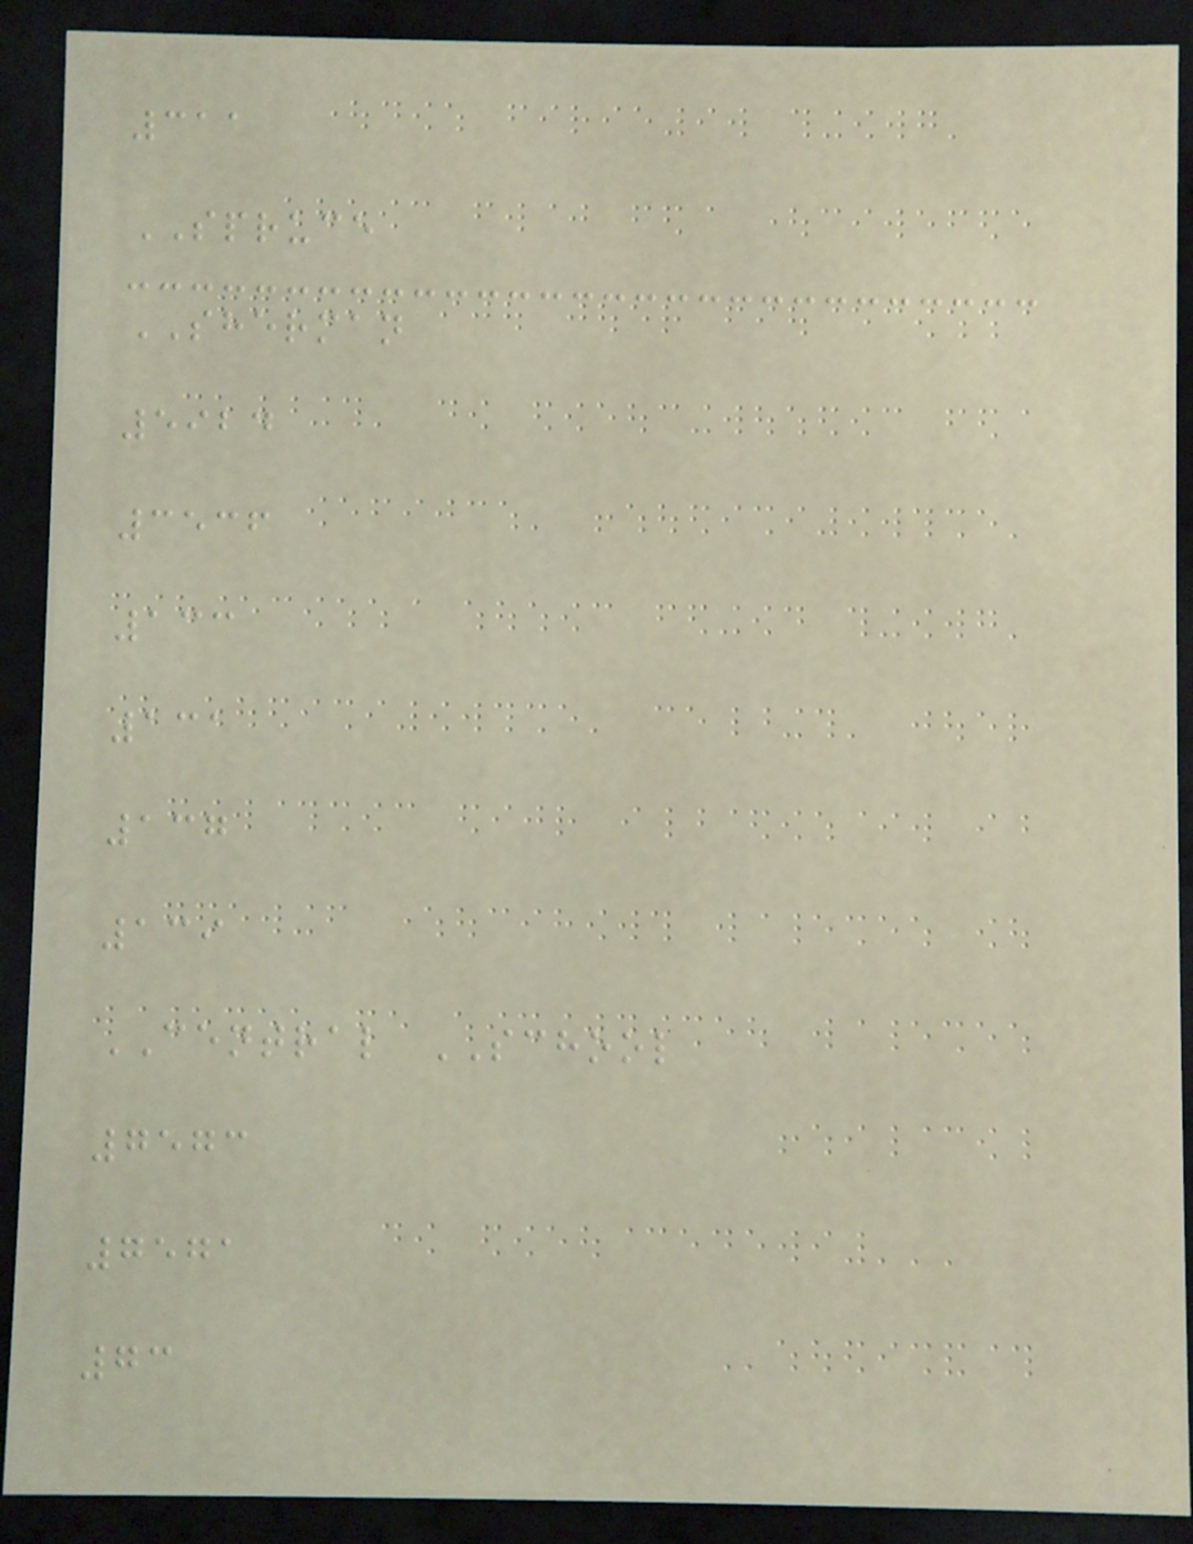311
SPRUCE
SHERMAN
5924
3536
133
131
137
139
CENTRAL SCHOOL
7573
7571
73
